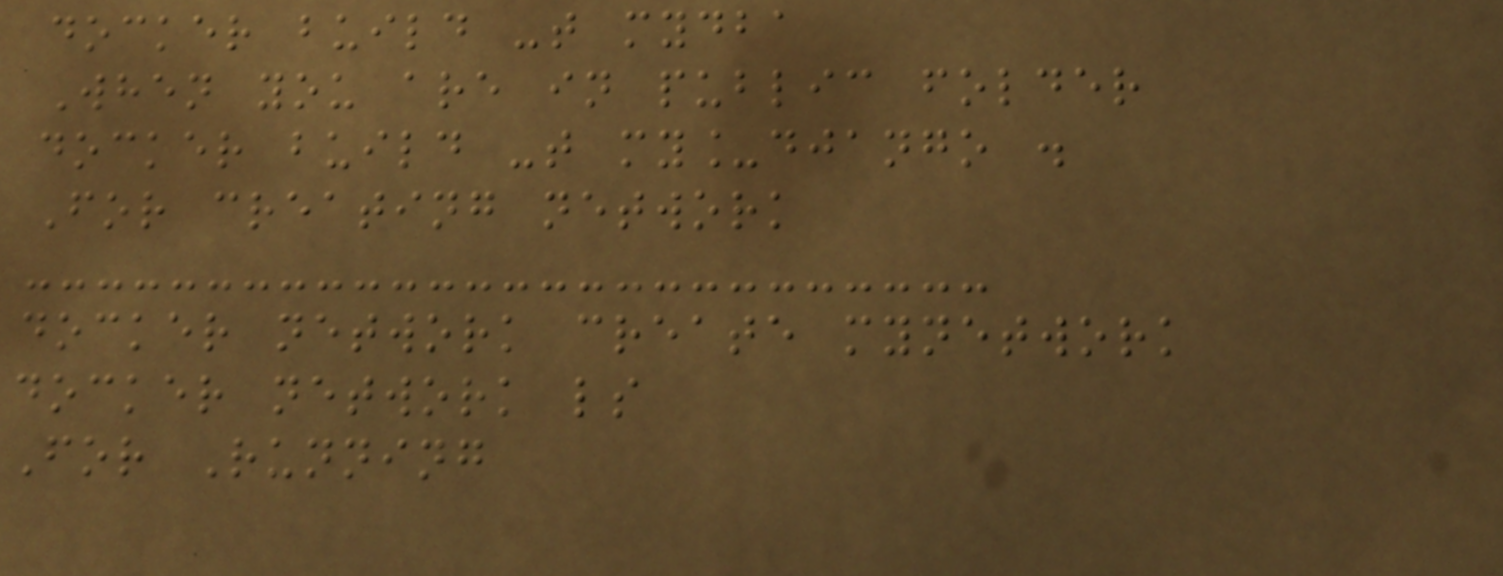docker build -t mydba
When you are in public folder
docker build -t my_django .
For creating network
docker network create mynetwork
docker network ls
For Running
